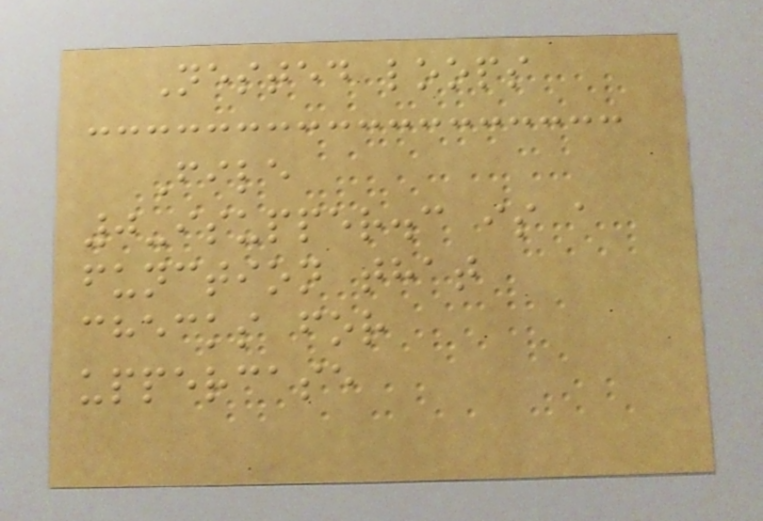Nested loops
File
0-isupper.c is a
function that
checks for
uppercase
